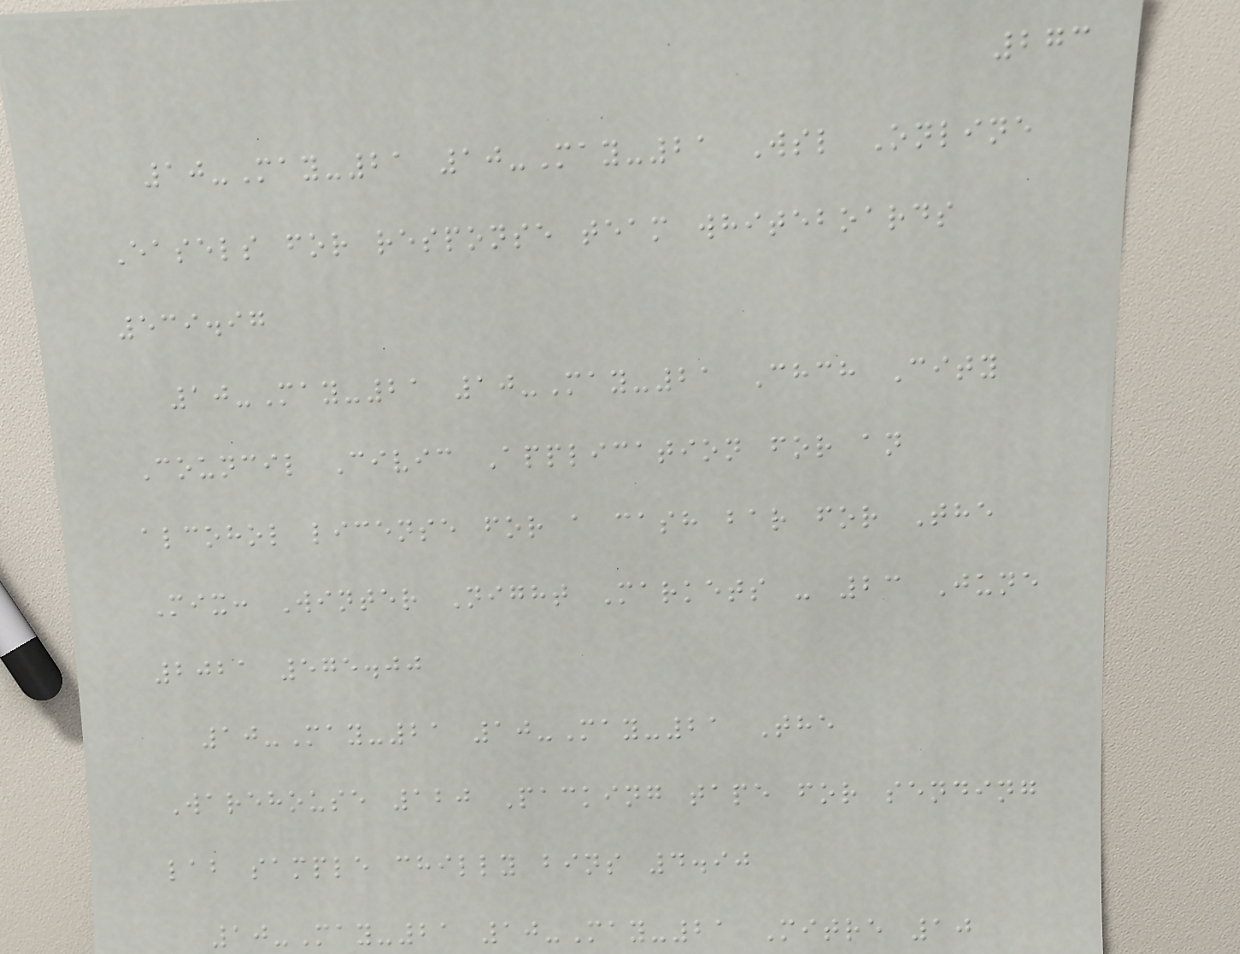273
10-May-21 10-May-21 Wsl Online
Easels for response team whiteboards
539.97
10-May-21 10-May-21 Chch City
Council Civic Application for an
alcohol license for a cash bar for The
Mix: Winter Night Markets - 23 June
2021 575.00
10-May-21 10-May-21 The
Warehouse 120 Packing tape for sending
lab sample chilly bins 4.90
10-May-21 10-May-21 Mitre 10
